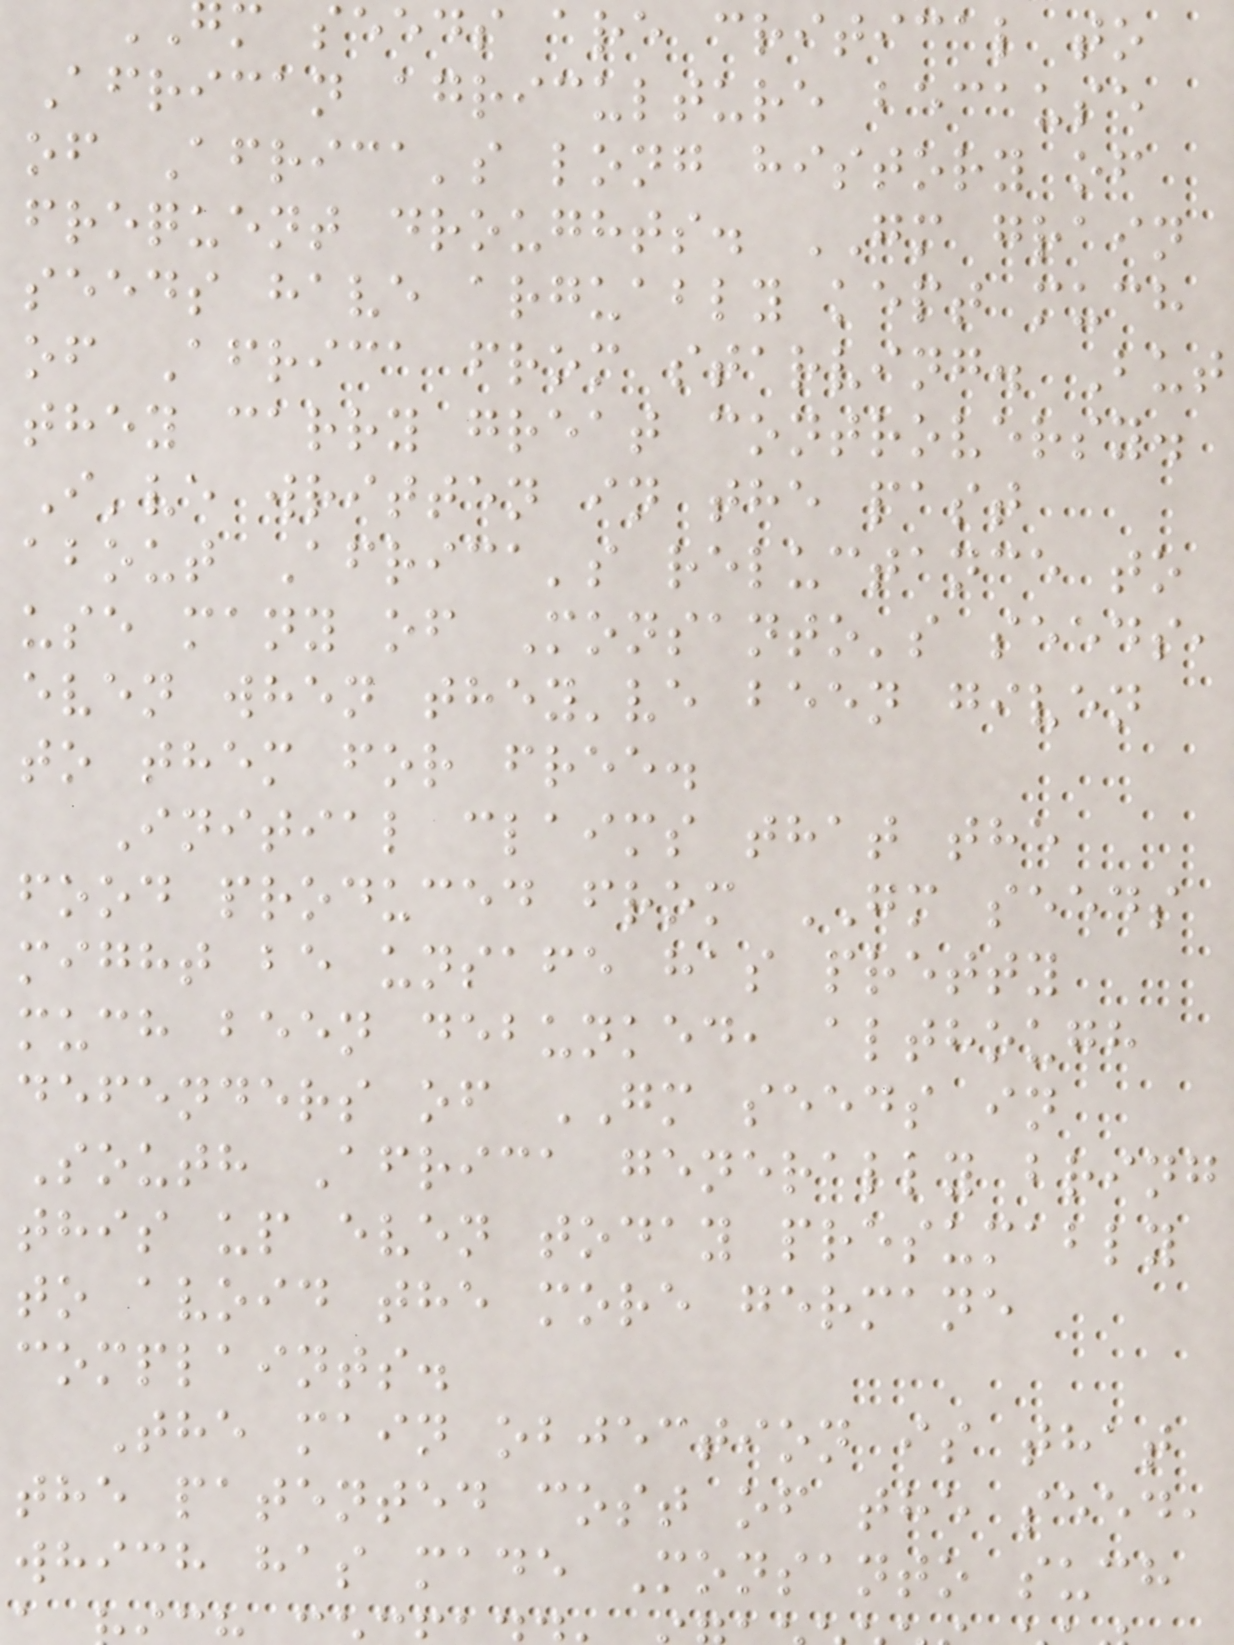m seeds are critical to
African agriculture because
of Africa's long history of
frequent droughts. GM grain
seeds have arguably kept much
of Africa from starving. But
they carry great controversy.
I've written in the past
about Africa's reluctance to
use many of Monsanto's seeds,
even when they've been given
to them for free.
Initial claims that the
food produced from GM seeds
might be unsafe has pretty
much been debunked, although
defenders of GM seeds in
South Africa generally bring
this up even today presumably
to avoid the more germane
complaints.
The main objection is that
the patented cost of the seed,
which has made Monsanto such
